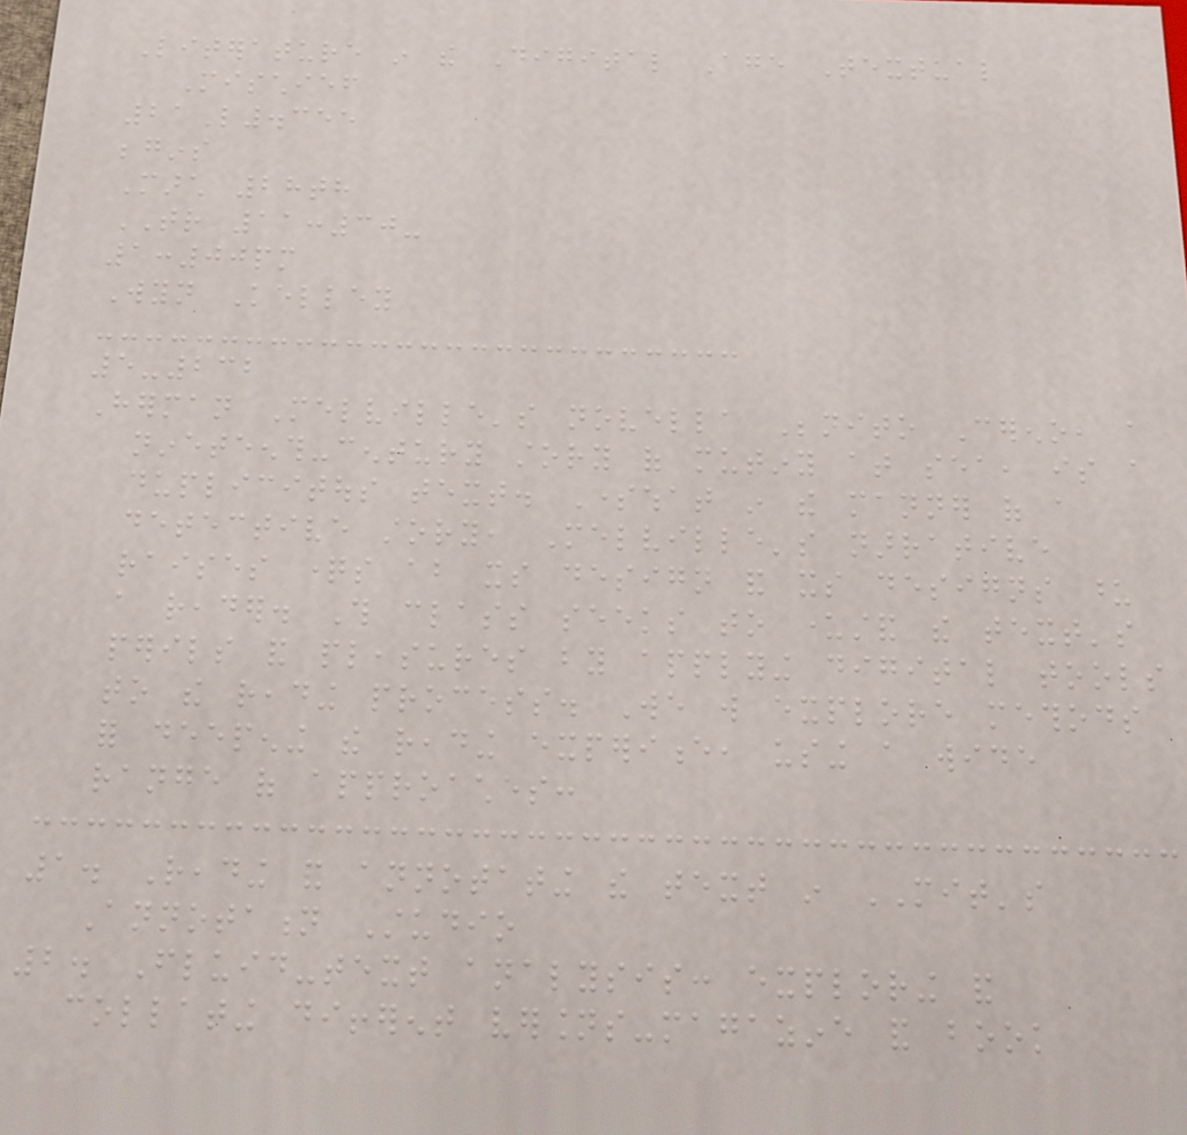Literature in the Digital Age Textual
Mischief
21L.355
begins
March 28th
TR 11:30-
1:00pm
Wyn Kelley
5-232
Herman Melville's novella Benito Cereno, a
nineteenth-century story of mutiny at sea, is a
duplicitous text. Somewhat in the manner of a
detective story, Melville's narrative
raises questions about its design and its designs upon
a reader. This class seeks to understand the text's
perils and pleasures by applying digital tools
to the reading process. We will explore methods
for deepening the reading experience, using a wide
range of approaches:
1. Reading and annotating the text in MIT's
Annotation Studio
2. Fluid-text analysis: exploring and
collating different versions-magazine and book
